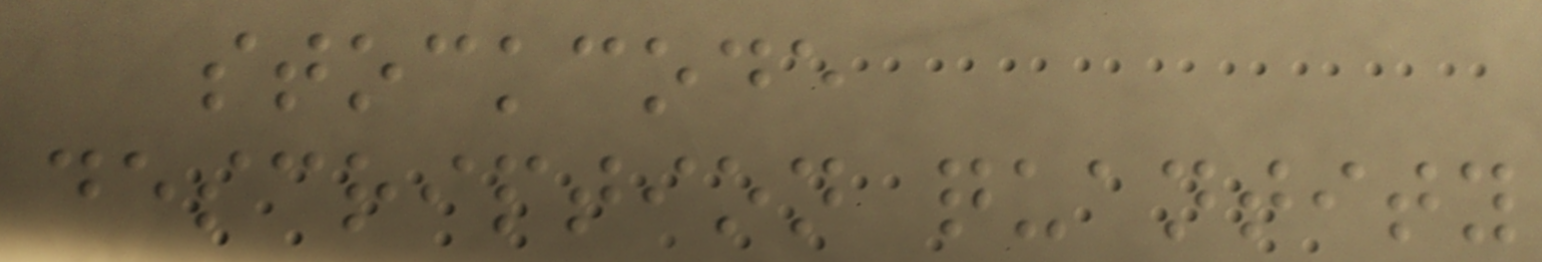stockcode
description quantity
